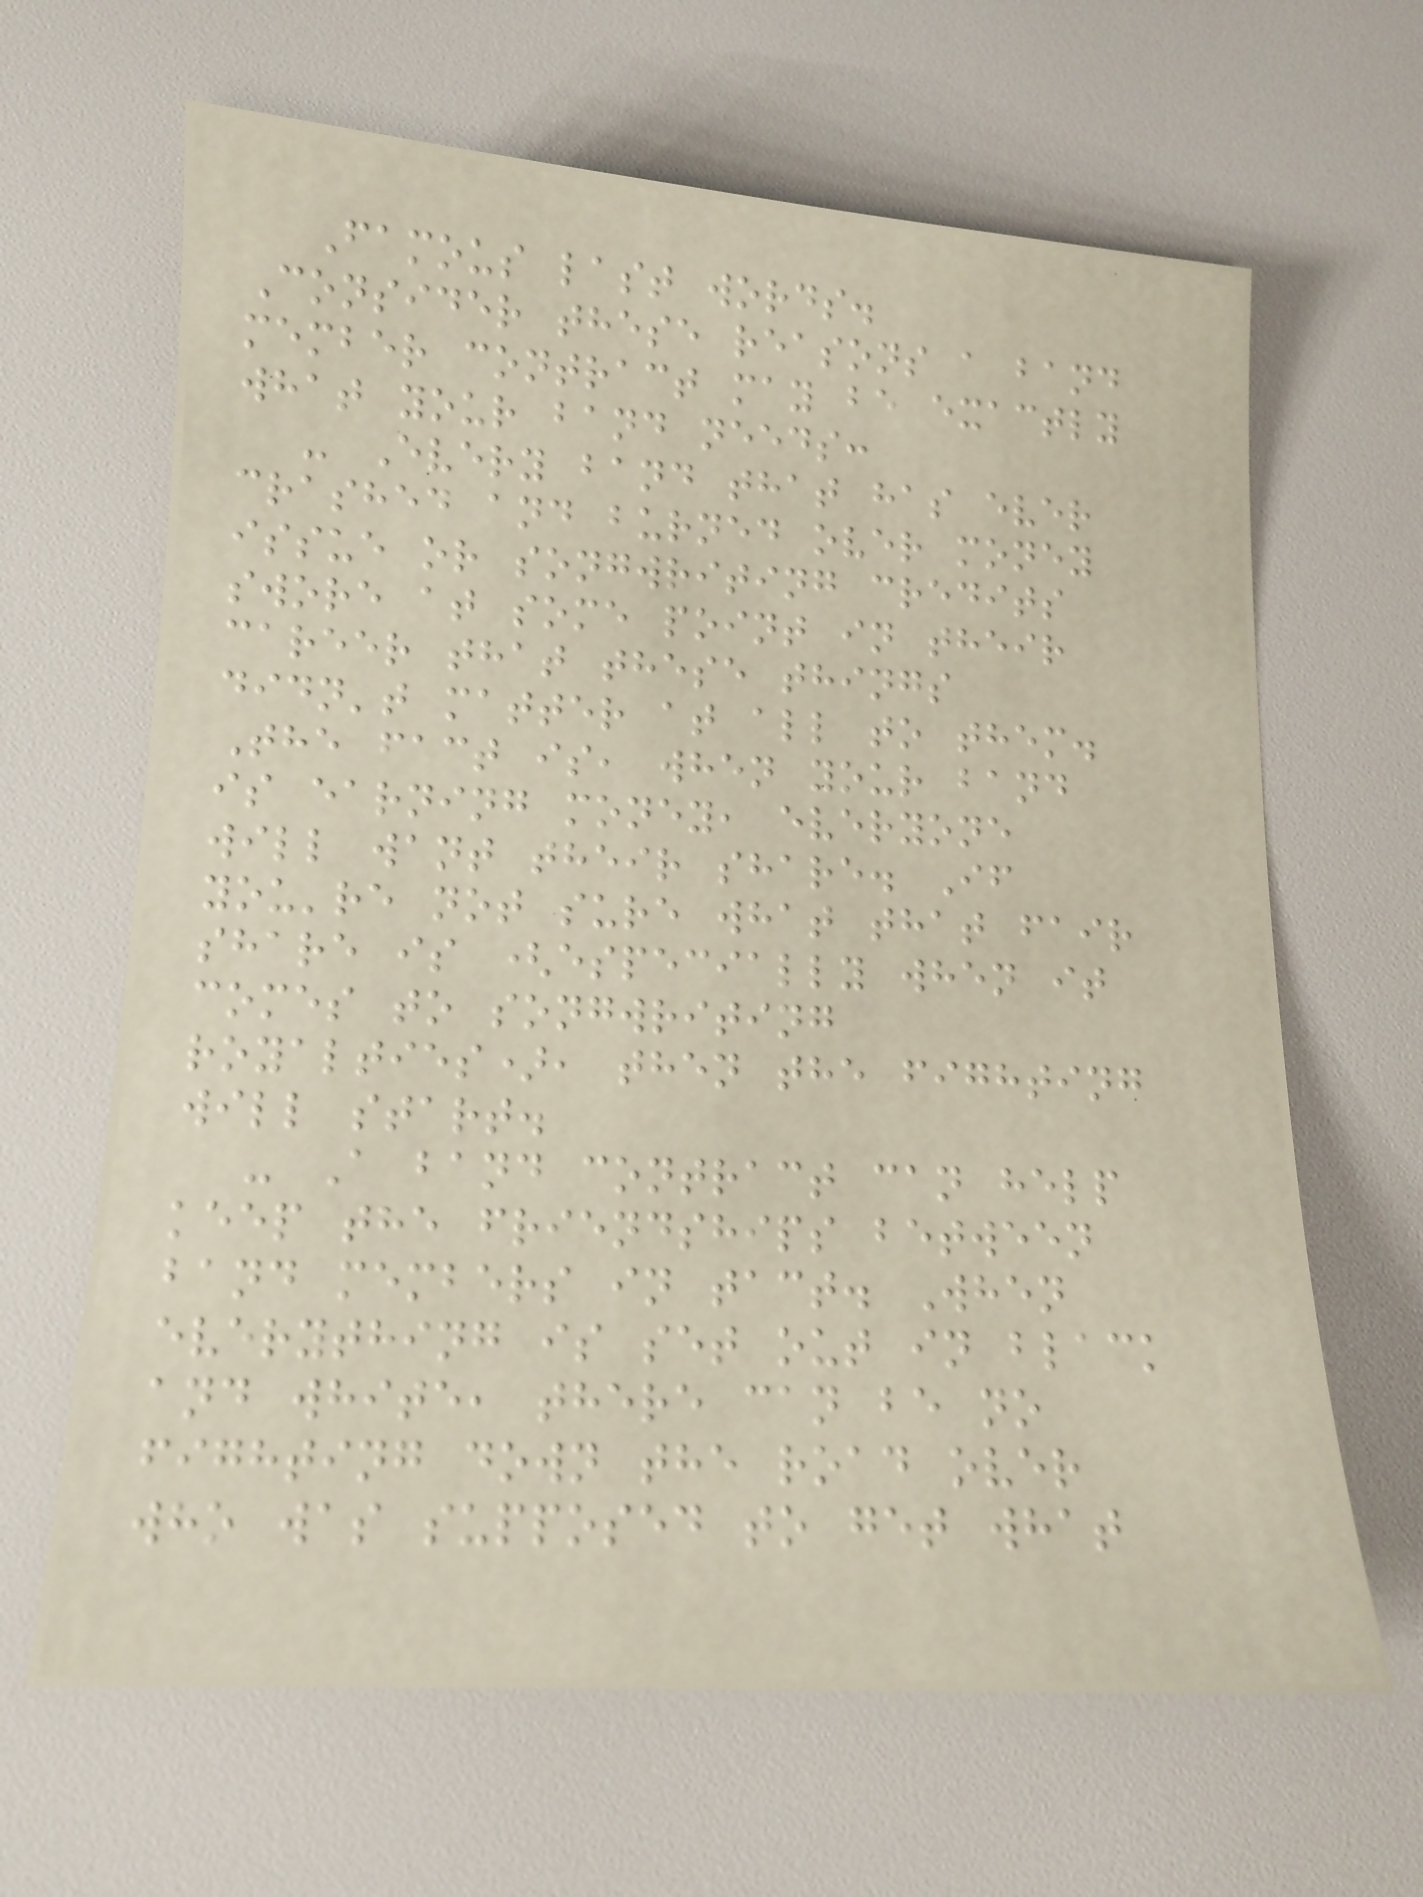Famous last words.
Consider these reasons a band
member contract may be exactly
what your band needs:
- Every band that has ever
crashed and burned over money
issue or songwriting credits
swore at some point in their
career that these things
didn't matter at all to them.
The fact is, when your band
is earning money, everyone
will want their share. If
you're not sure what that fair
share is (especially when it
comes to songwriting
royalties), then the fighting
will start.
- A band contract can help
keep the friendships between
band members in tact. When
everything is set out in black
and white, there can be no
fighting down the road over
who was supposed to get what
